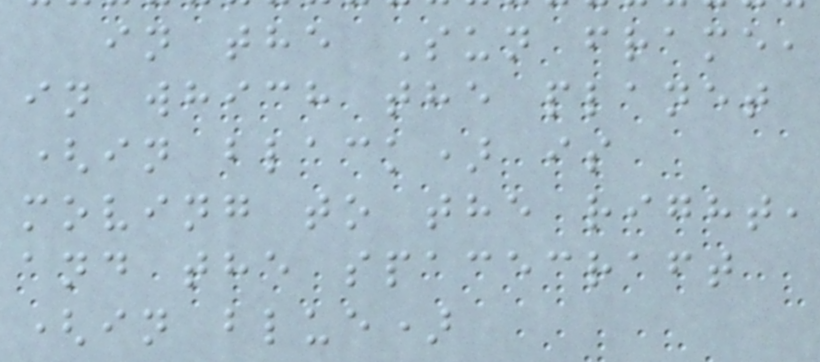in the Sun frame,
in which the planet
(in black) is
moving to the right,
and the spacecraft
(in blue)
